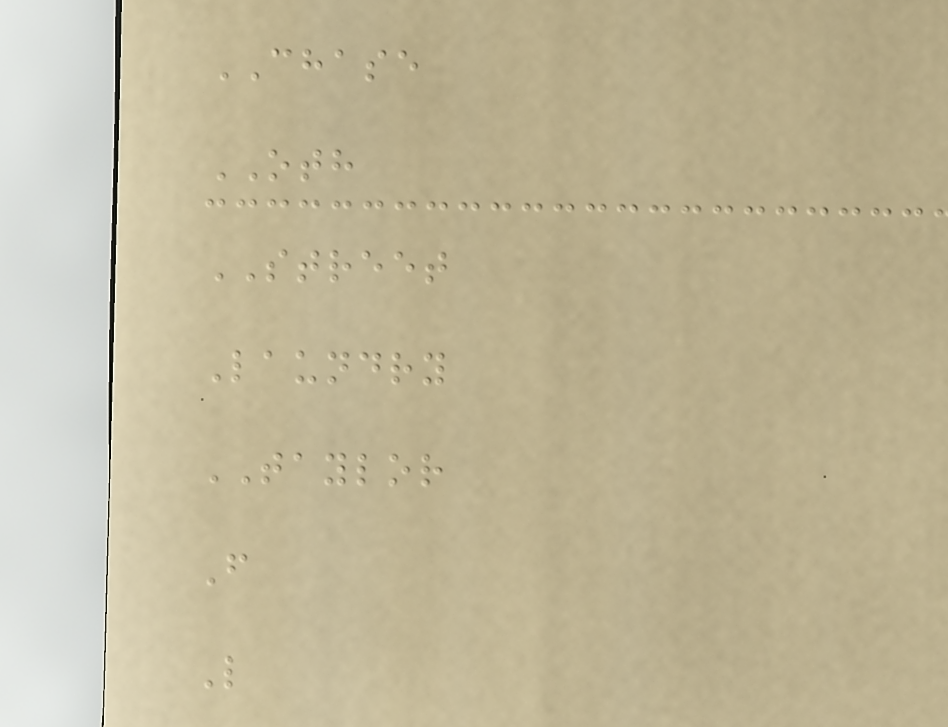CHASE
OTH
STREET
Laundry
TAYLOR
F
L
